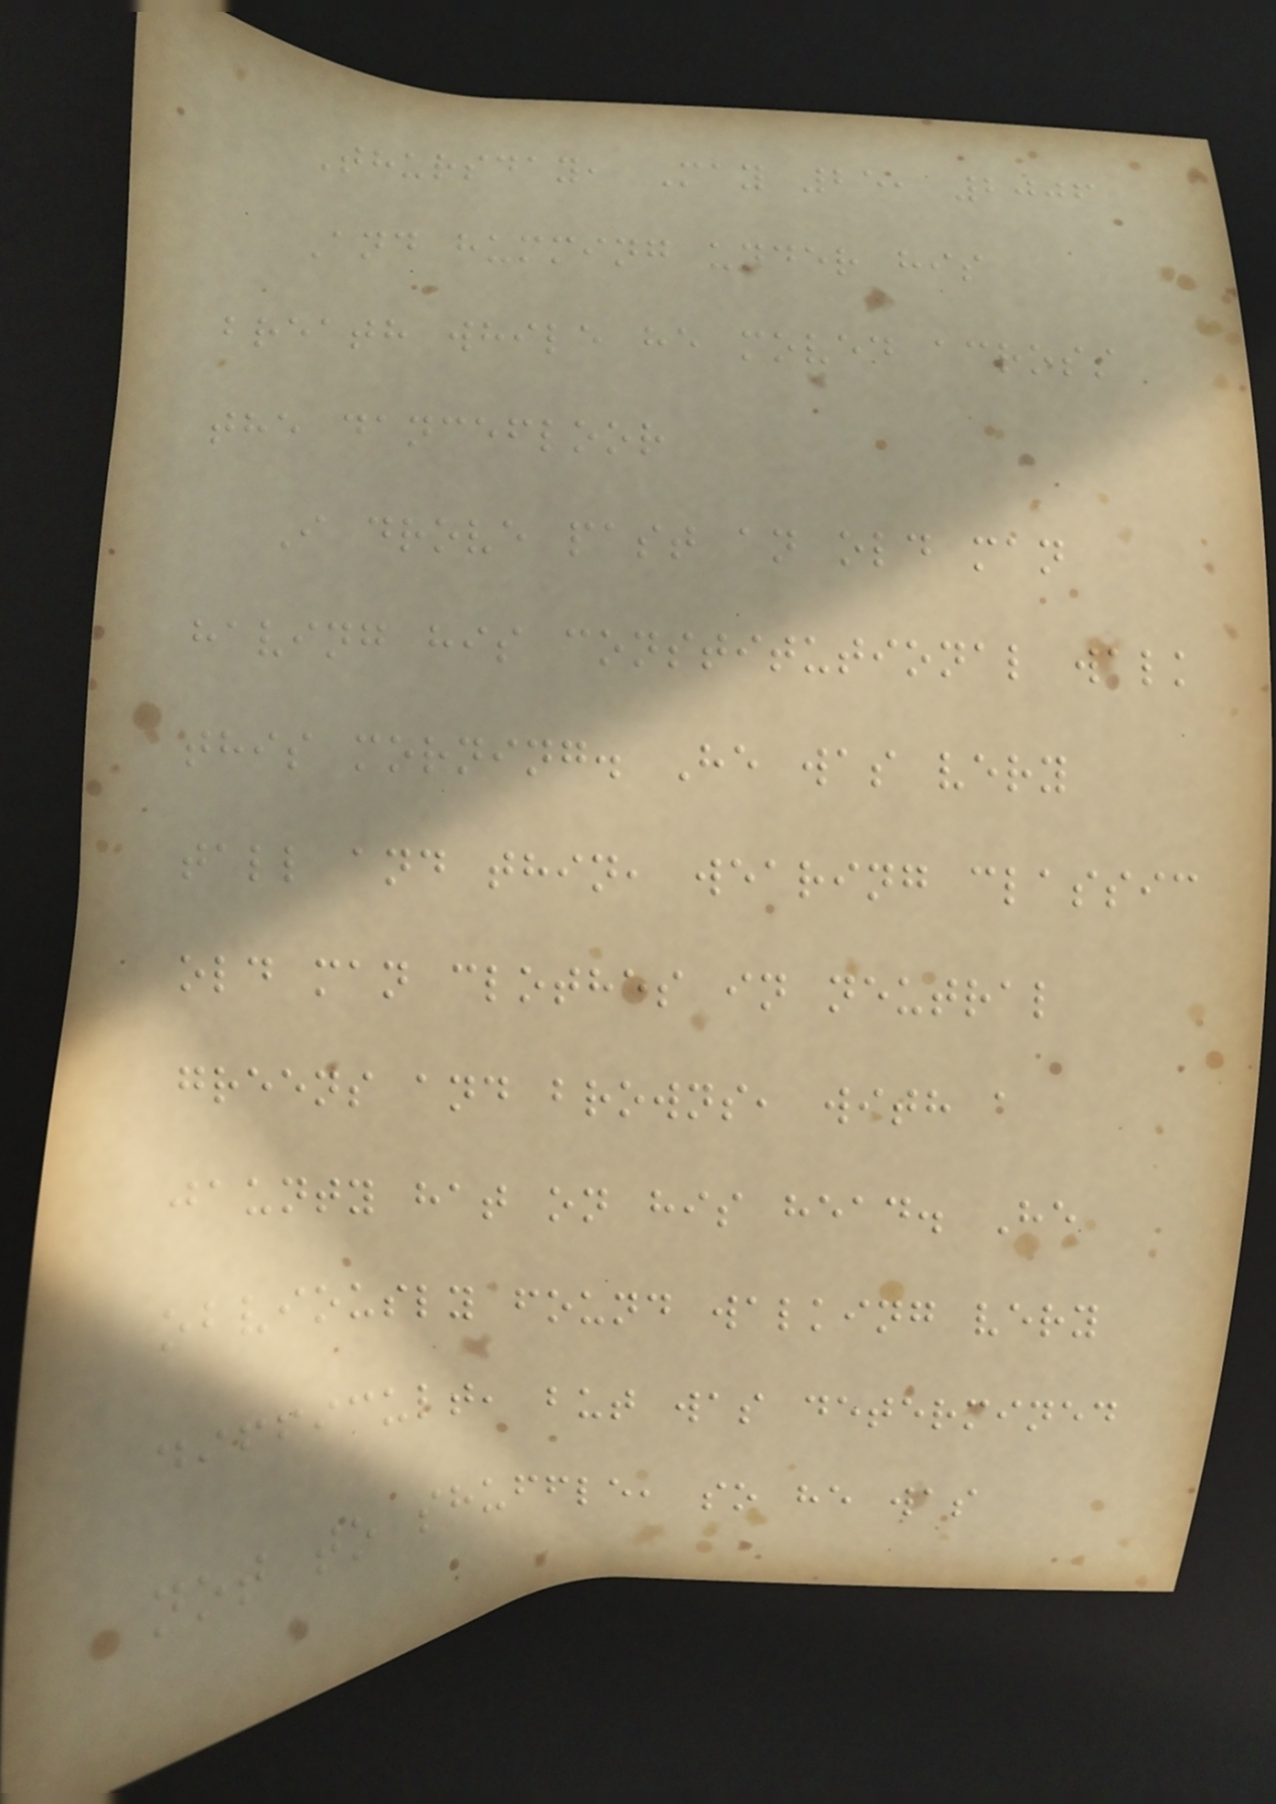Thursday, May 25, 2006
And humming under his
breath while he moved across
the dancefloor
I drove past an old man
having his constitutional walk
this morning. He was very
tall and thin, wearing classic
old man clothes in neutral
greens and browns, with a
jaunty hat on his head. He
obviously found walking very
difficult, but was determined
not to shuffle, so he was
